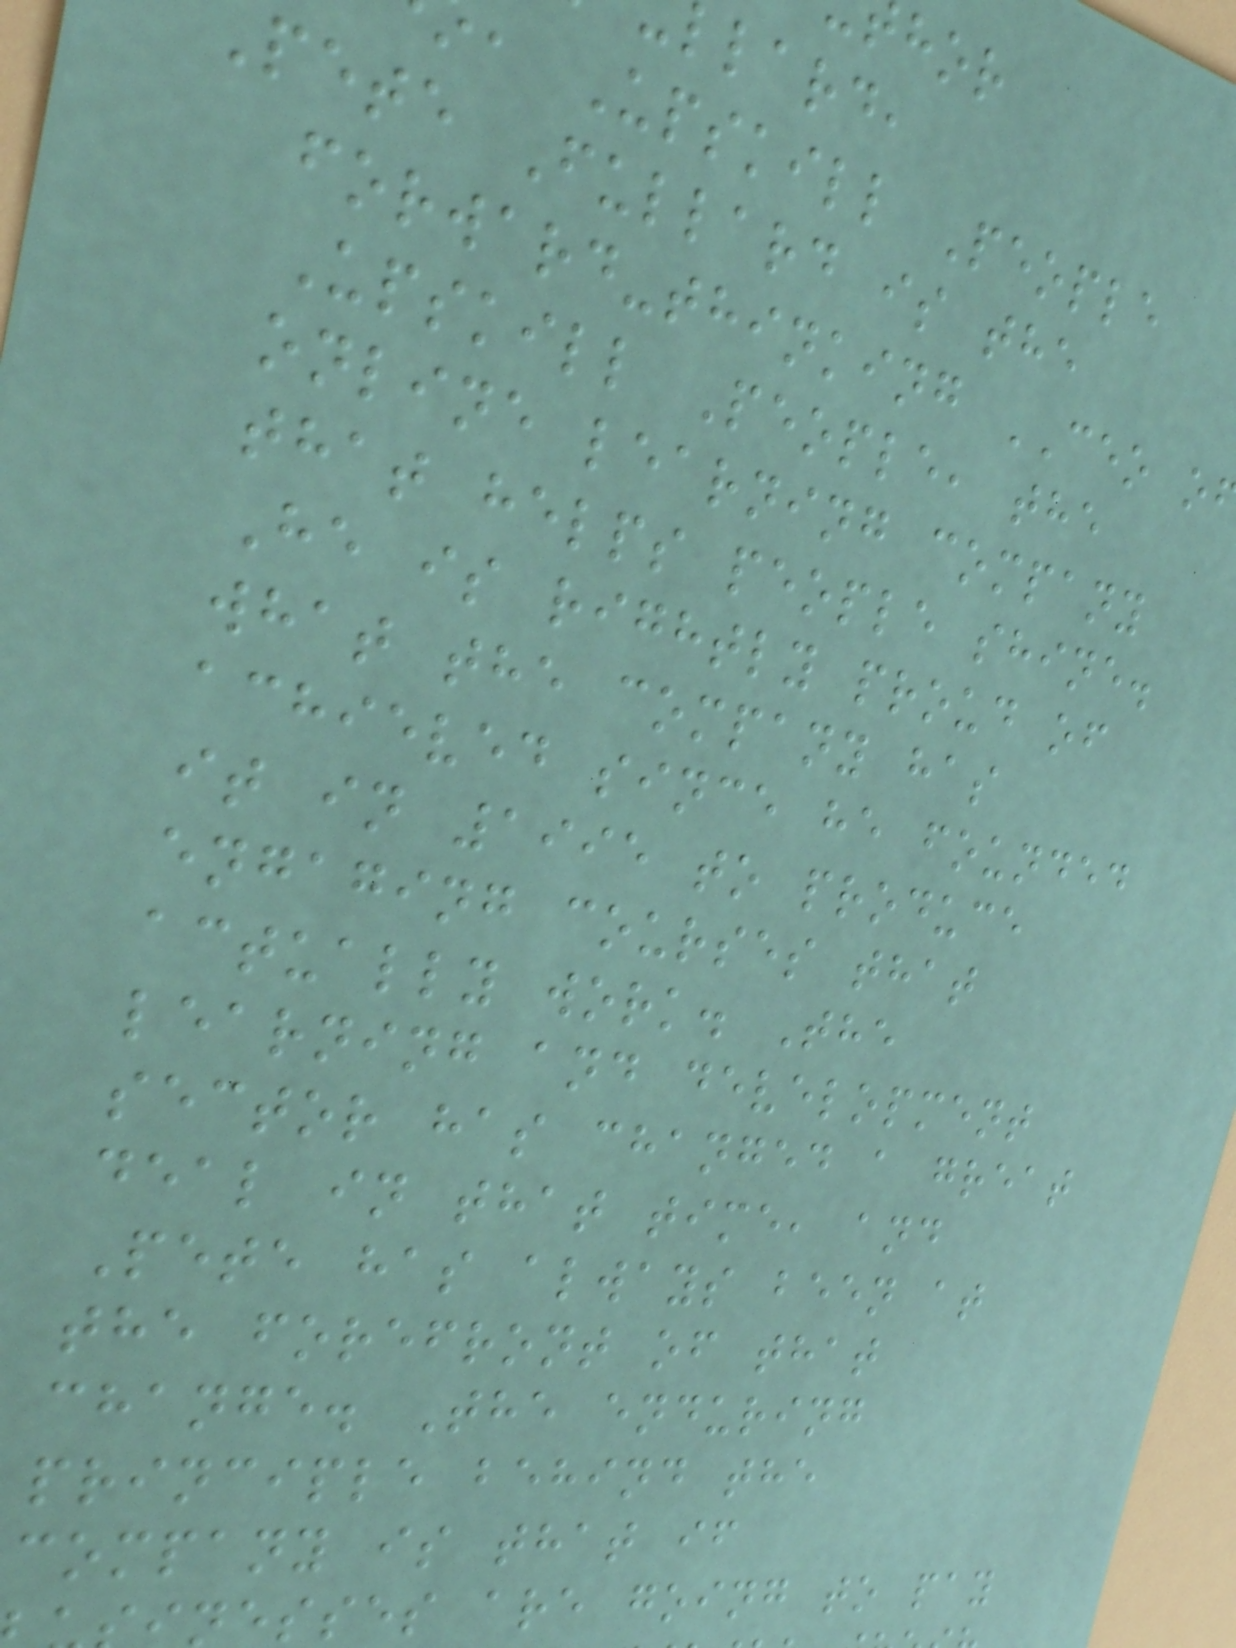llard,
, Upskill People
pete Fullard is the
forward-thinking CEO o
Upskill People, the
online learning company
that helps people shine.
He is rightly proud of
what the company has
achieved since he founded
it in 1995 to produce
engaging courses that
actually work. The
learning and development
sector has changed a great
deal in that time, and
Pete has always been at
the forefront of that
change. The enduring
principle behind the
company is that if
esses are going to pay
